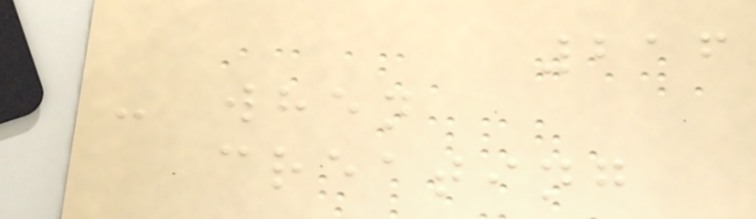216
- when
creating
